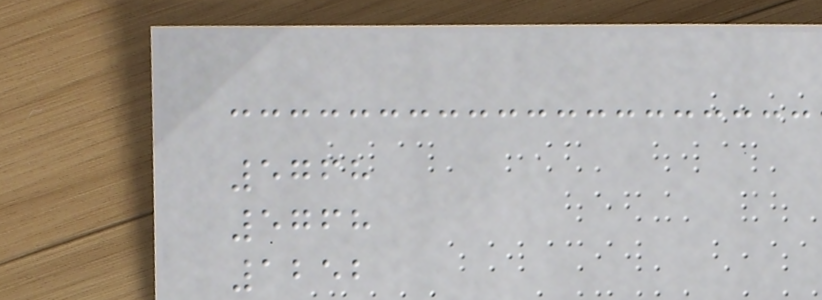5768
5768
1252
